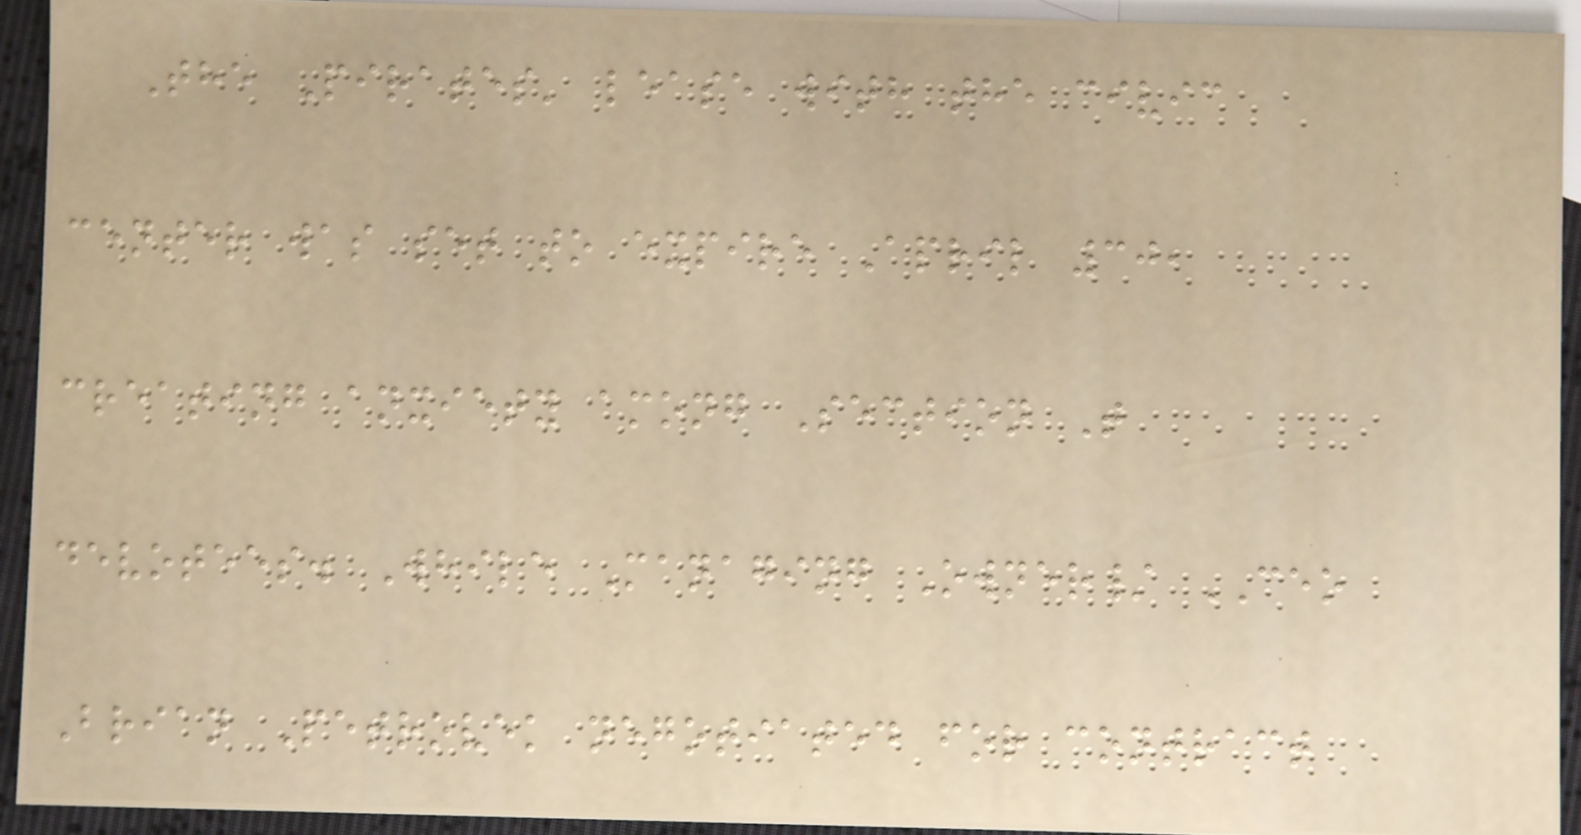The Pirates' lease with the civic
center was set to expire April 30,
creating anxiety among Section T
devotees. While Managing Owner/ CEO
Brian Petrovek negotiated for contract
